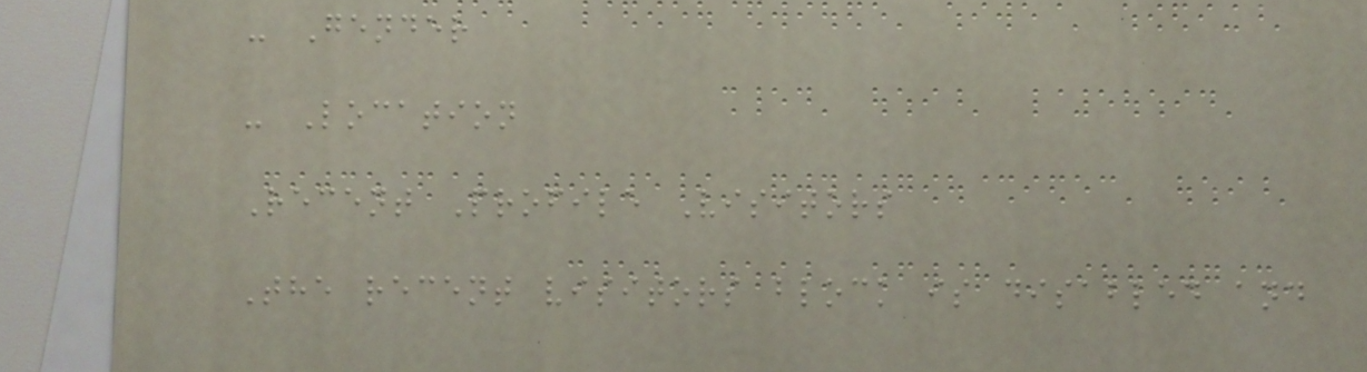- Gender
- Location
Recent Profile Visitors
The recent visitors block is disabled and
